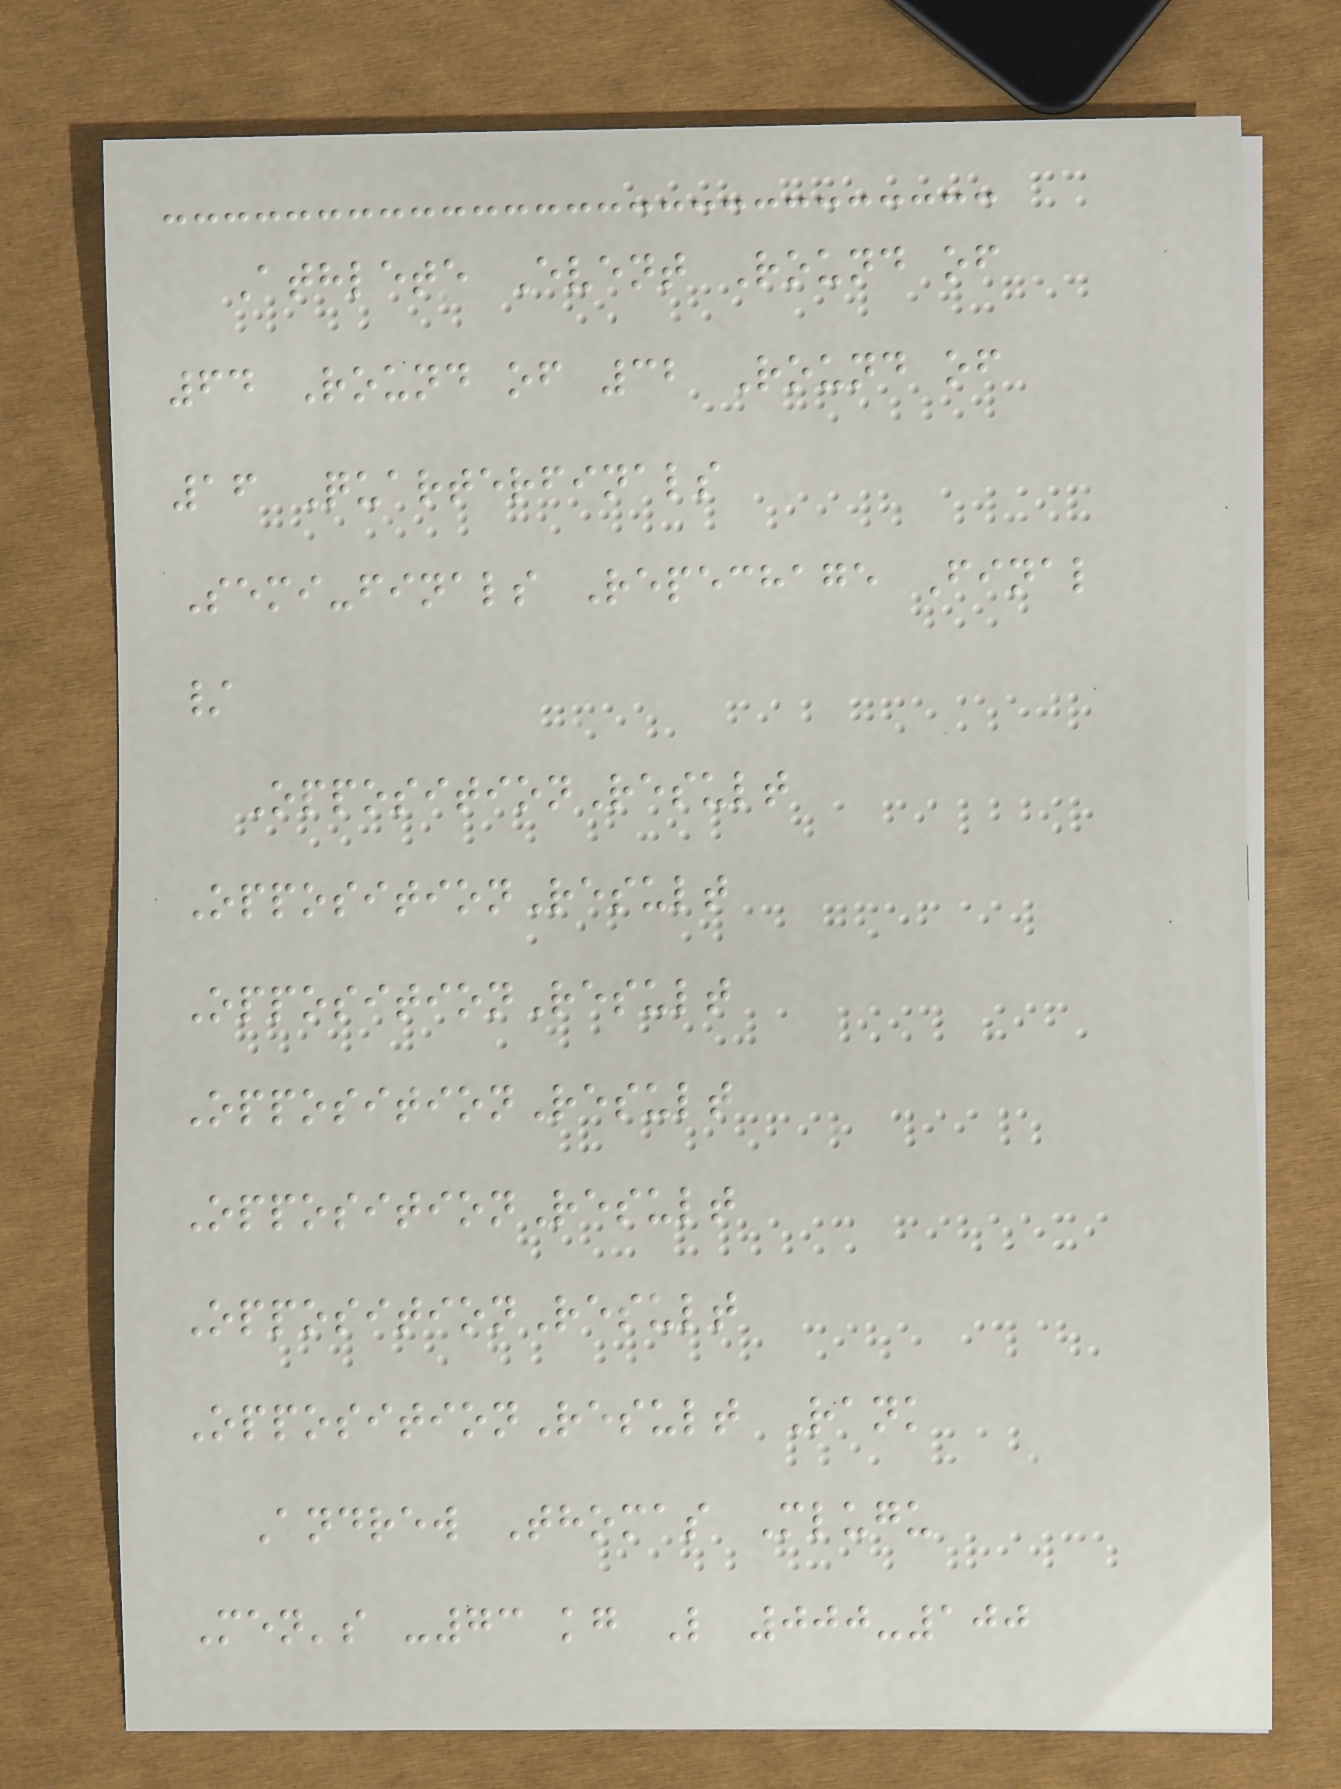Athlete Event Round of
64 Round of 32 Round of
16 Quarterfinals
Semi-finals Repechage Final
/
OppositionResult
OppositionResult
OppositionResult
OppositionResult
OppositionResult
OppositionResult
OppositionResult Rank
Andrew Thomas Mlugu
Men's -73 kg L 000-100
